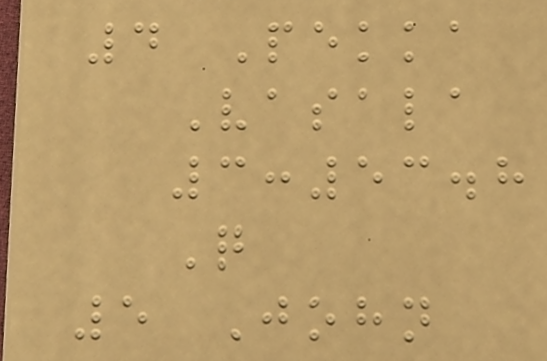4 Pekka
Vasala
3:53.8
Q
5 John
